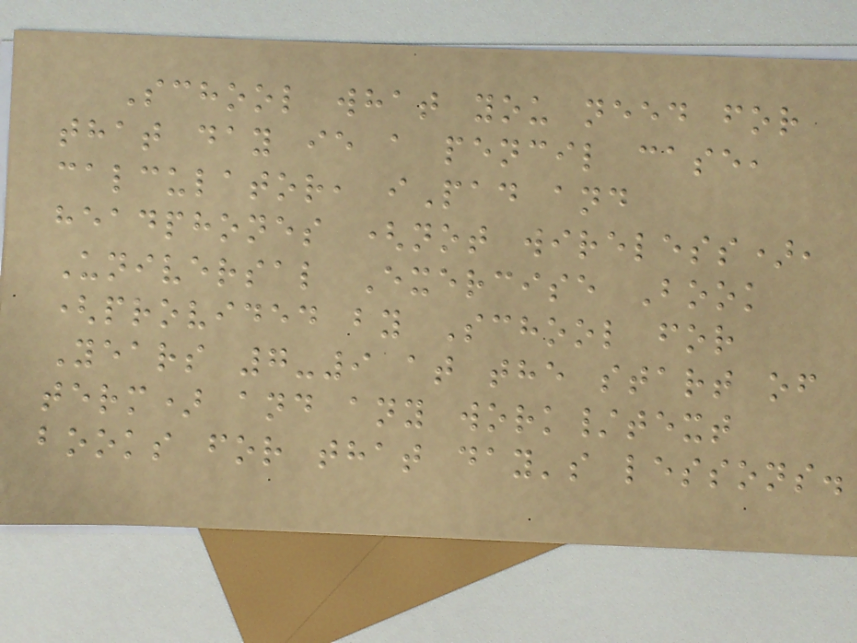School what you need for
that day ie a pencil case,
calculator, iPad and
headphones (not wireless),
Universal Exercise Book
(provided by School for
Years 7-9 at the start of
term) and any work/text
books for that day's lessons.
